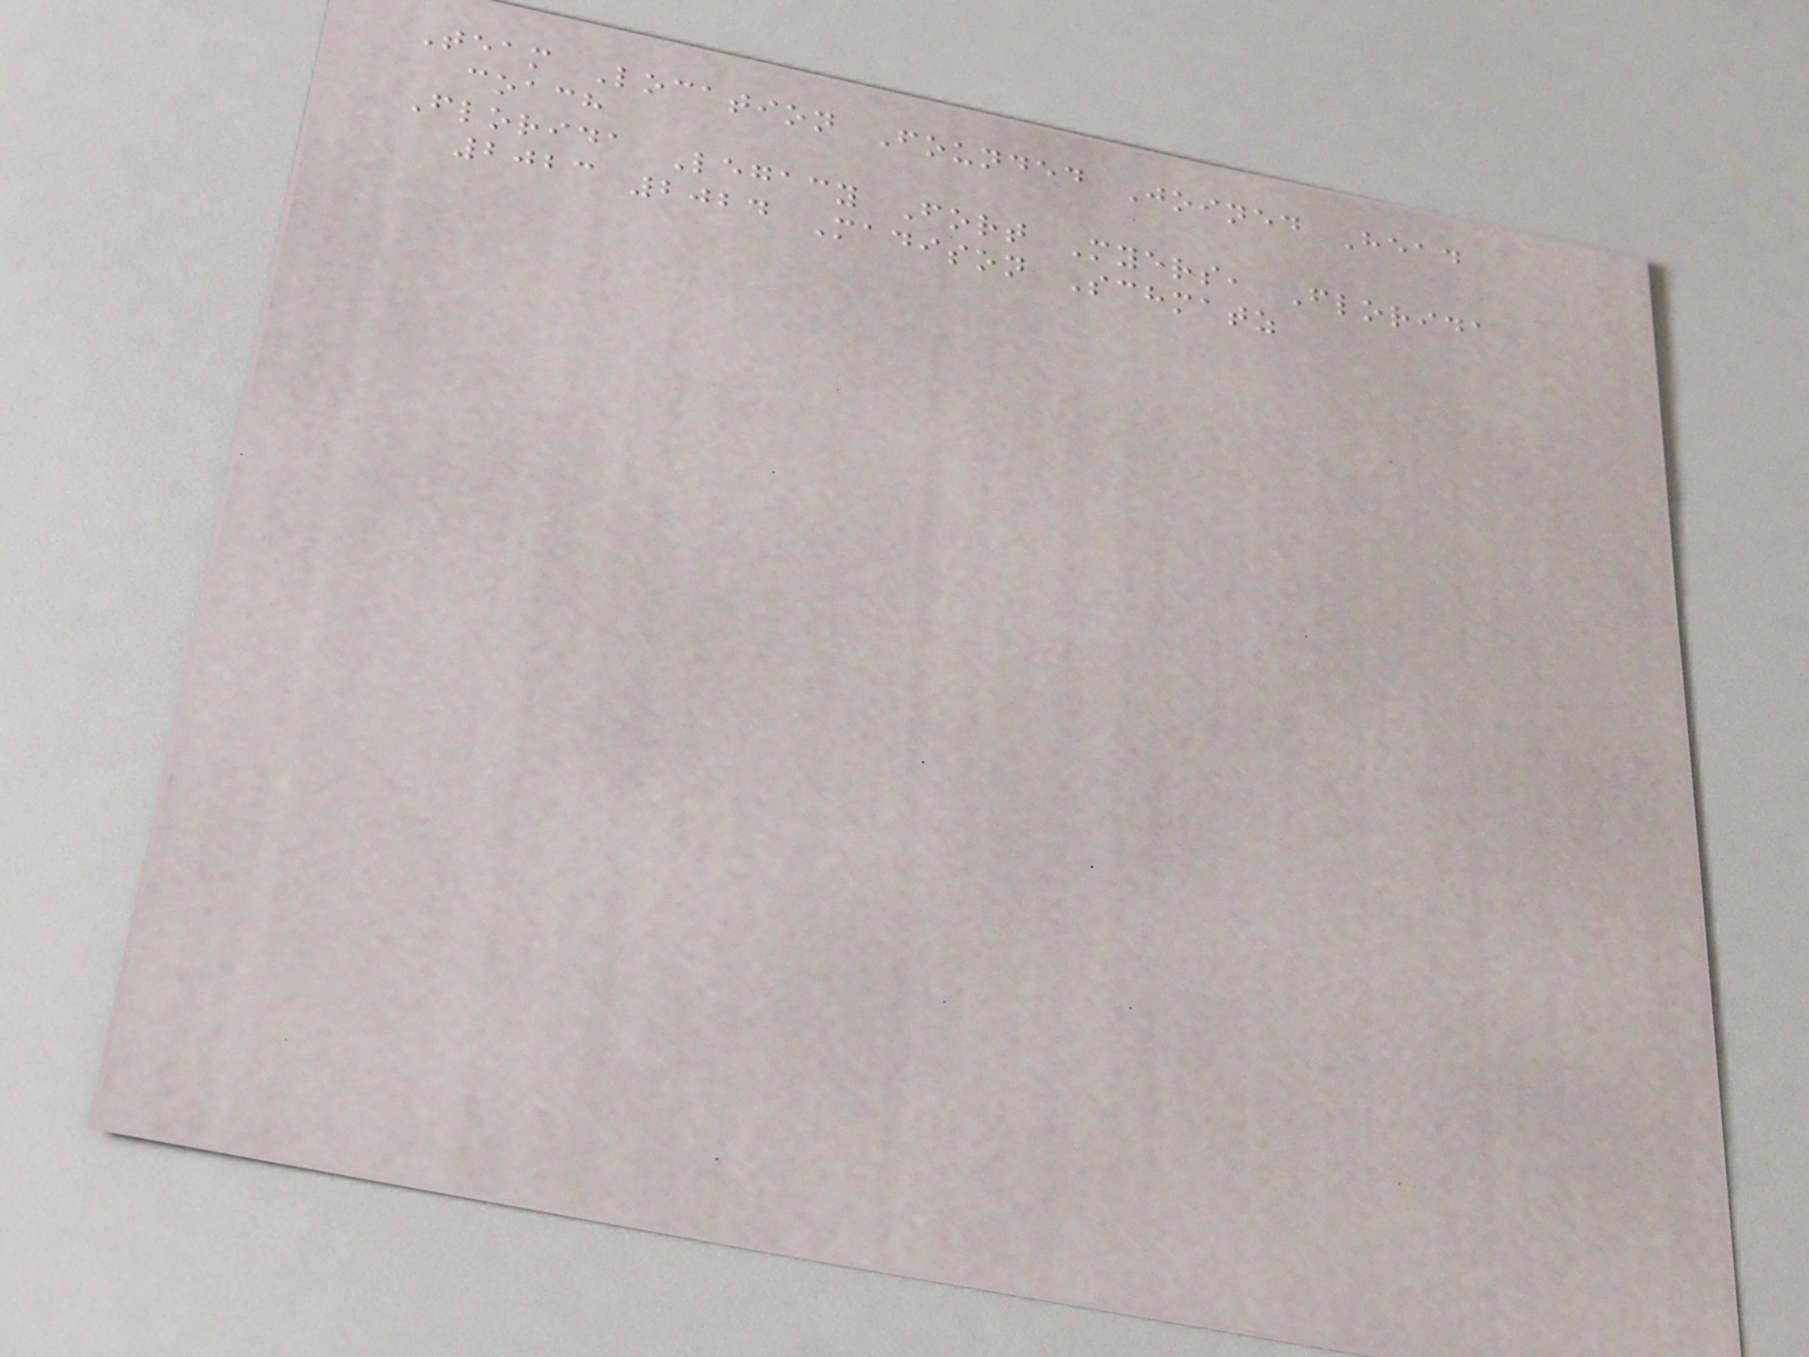Team Location Founded Joined Head
coach
Florida Legacy Fort Myers, Florida
2023 2024 Madison Schmatz
